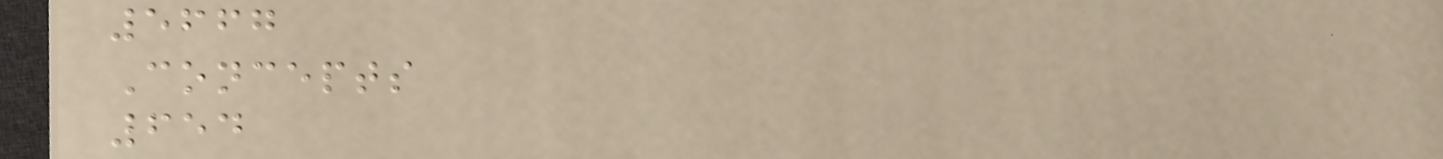5667
Concepts
654
